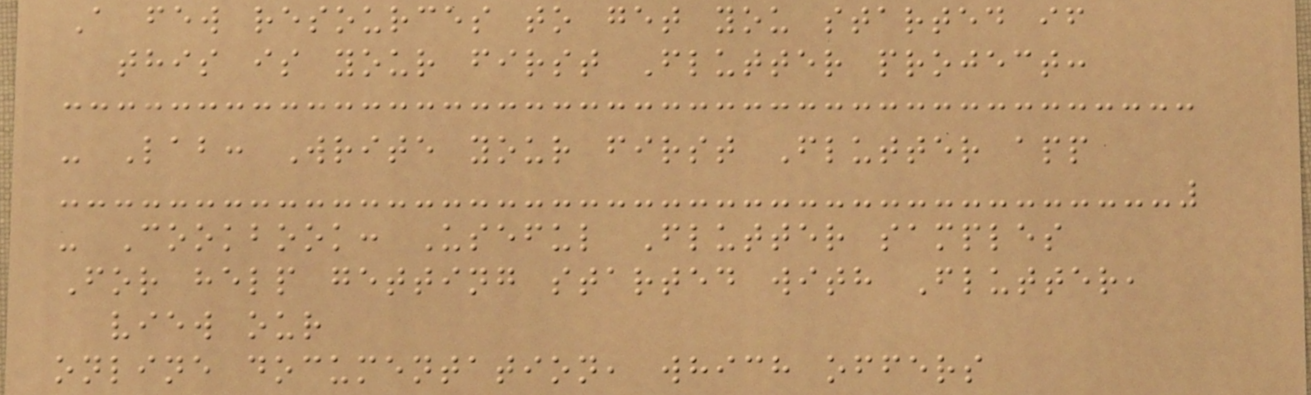A few resources to get you started if
this is your first Flutter project:
- Lab: Write your first Flutter app
- Cookbook: Useful Flutter samples
For help getting started with Flutter,
view our
online documentation, which offers
